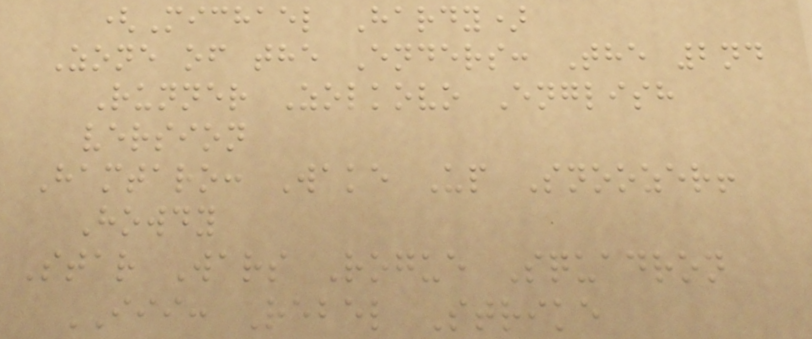(Michael Hardy)
Zone of the Enders: The 2nd
Runner Zolkovo English
version
Hamtaro: Wake Up Snoozer!
Howdy
Star Wars Rogue Squadron
III: Rebel Strike
